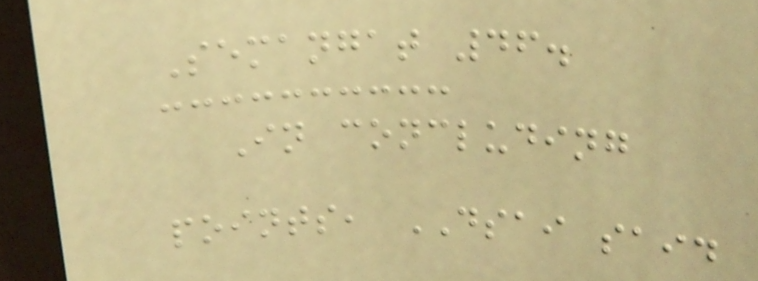Semangat 46.
In concluding
points, DSAI said
